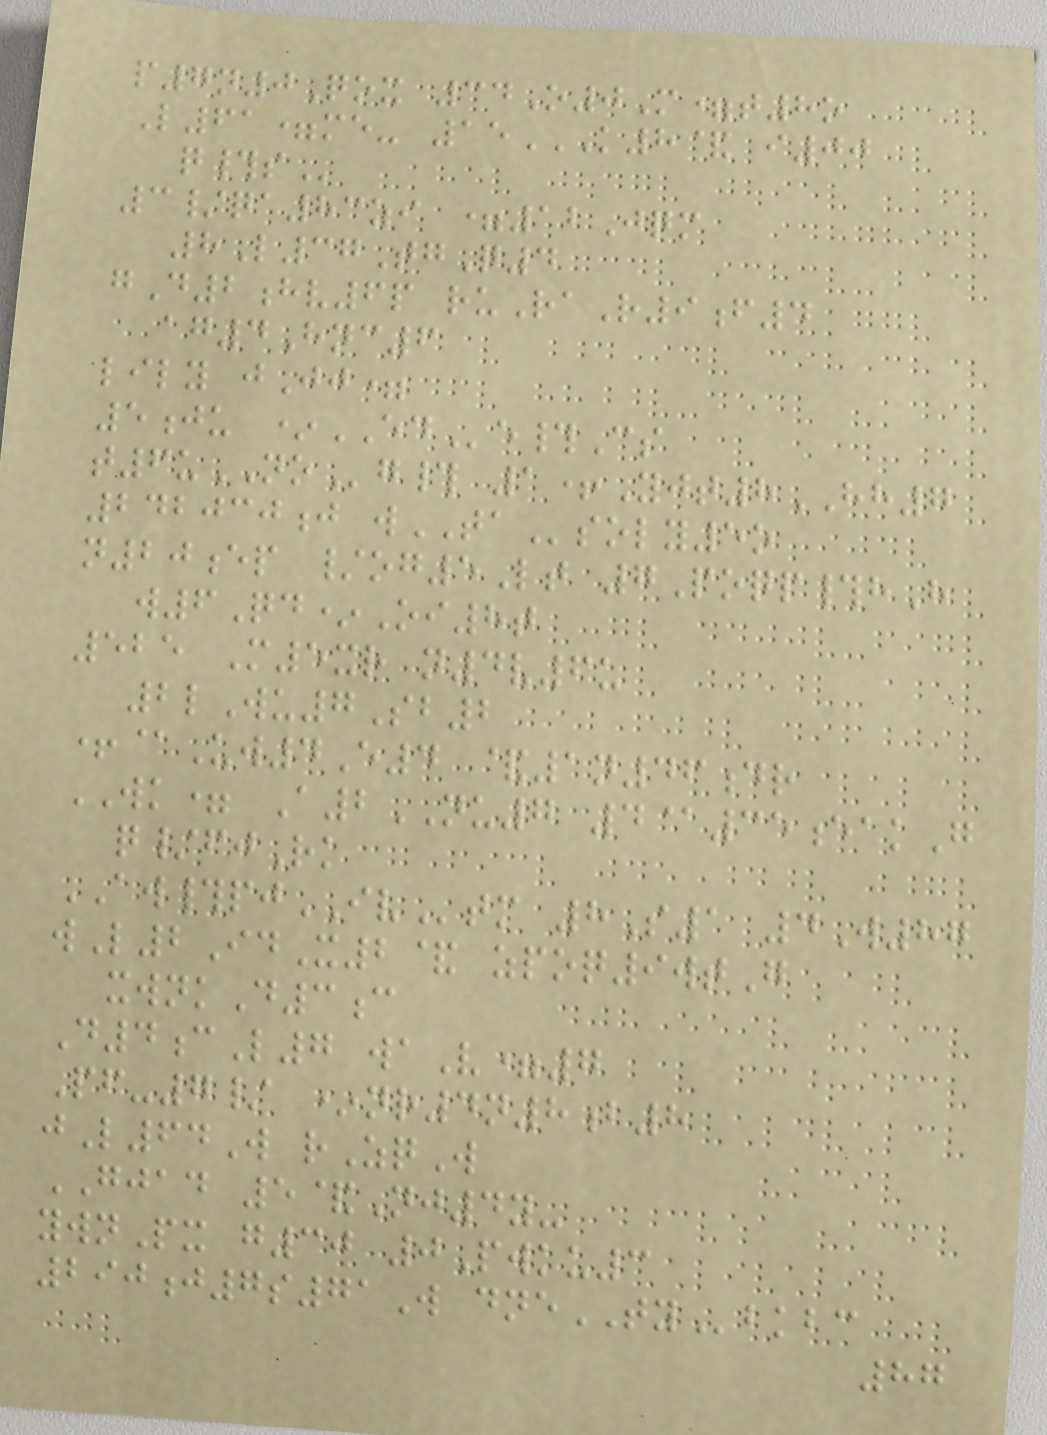p7n0Qox 34O0M=t8o
L61=me- 15K8& I00
Q#S
3/qa83zi =12Jqm
8L37TgQ4
gD2hv6p ruRaR9f4
ag4Hnc6
lily jJj=
5ju *EDe#Cs
t6uNOg# 1+Yjt8HH7
242030j wTAsoly5o
n20ep /og5Lt 7Poqp#hH
w6Qd*Oi8t
525 M5xr n4v6u
2lWu7Sb2
+@Uw4E4 &1n46dr
WK= A2NU7 4@35eakG
q/fjRk
AW#pjIVtm 8S1 4W87
wL2IdX2& zpoq9wtG
xwnkD3c
D4cL7 waV=7
Pf-7/ *nr4n8b8
jL64W rZqW
GJAD 5&Nj4y-
ywnPx g30 0Pwku3
290j7s71W dneTYbkbc
87
